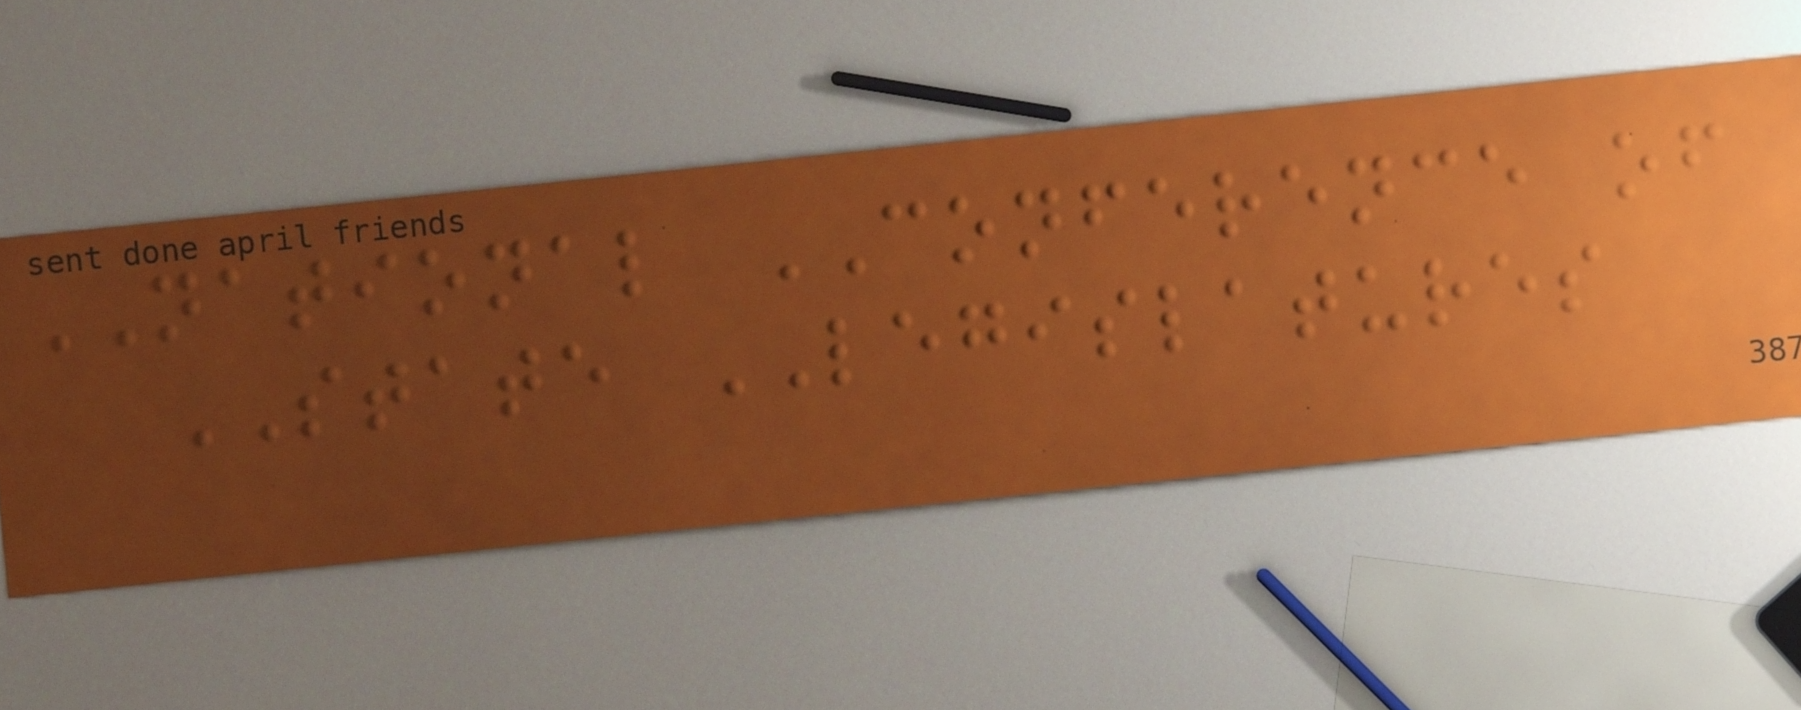NATIONAL CONFERENCE of
STATE LEGISLATURES
